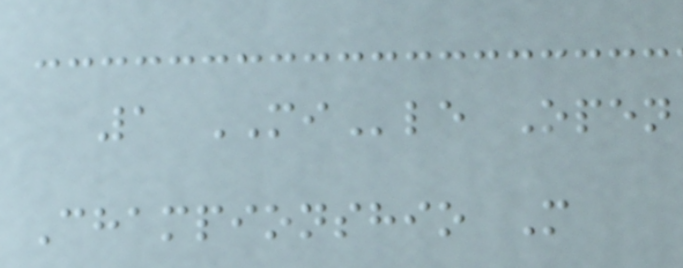1 MIle Open
Championshio M
